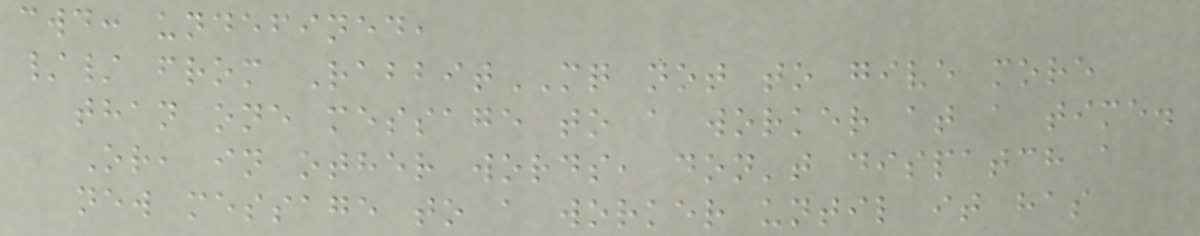cwd: undefined,
// from RabbitMQ not to give more
than one message to a worker at a time.
Or, in other words, don't dispatch a
new message to a worker until it has
